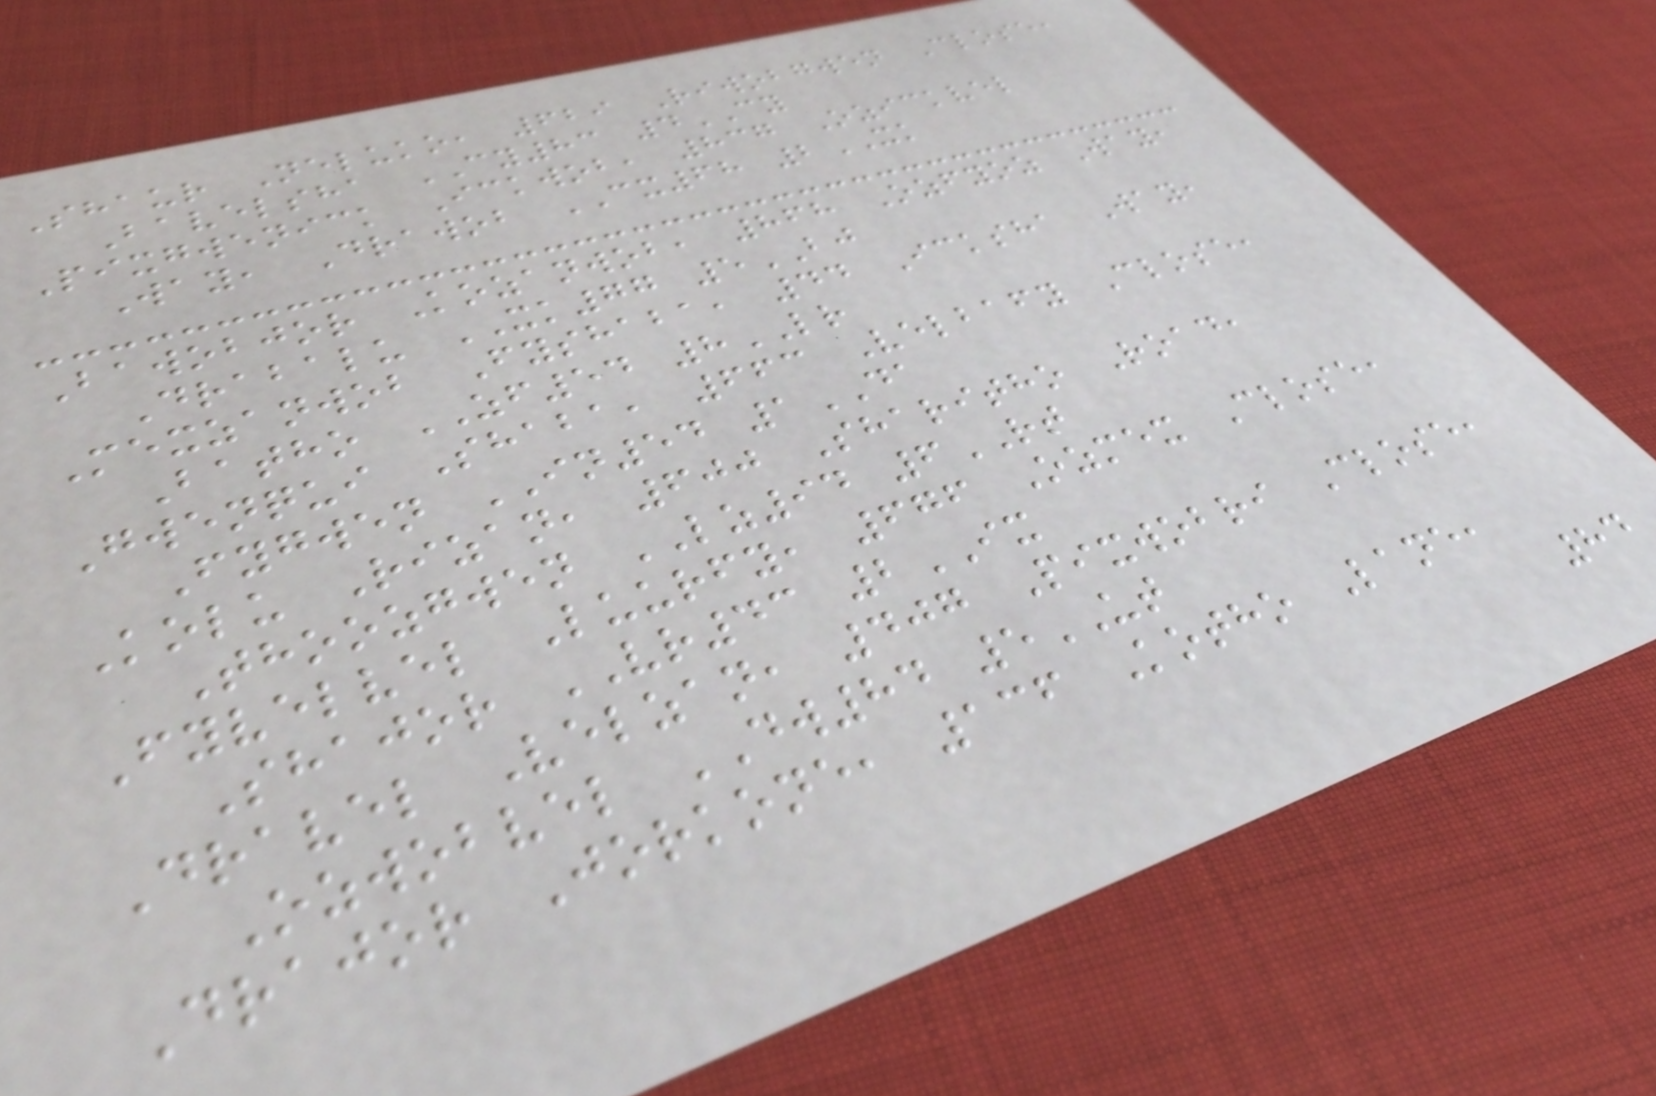Shaur Neluko, 629 Riwobgwen Close,
Bavelsha CY83 4CY
Pixgwenick Ickwob, 837 Ozickvel
Way, Drawob CX68 2XK
Bawobjor Kozanwob, 868 Ozfyoz Way,
Drabalu XK77 5BJ
Mexzanwob Fyshaba, 44 Icksha Way,
Batho ZF54 8LR
Gwenqui Shaba, 663 Velbafy Close,
Fygwen IN54 1DA
Kolu Rizan, 600 Sharitho Road,
Thoozgwen LZ94 6RT
Fyvelvel Luurfy, 676 Ozmex Close,
Shajor VR43 2IX
Dravel Velzan, 407 Pixwobri Close,
Ozwobvel DW84 5UT
Drajor Jorkone, 136 Kotho Lane,
84
